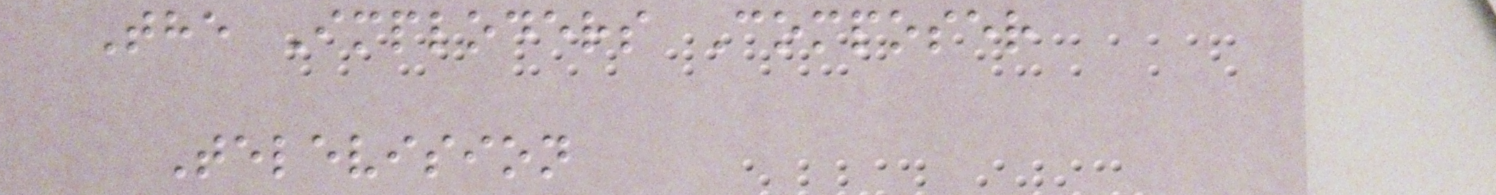The Imploders Composer
Television
